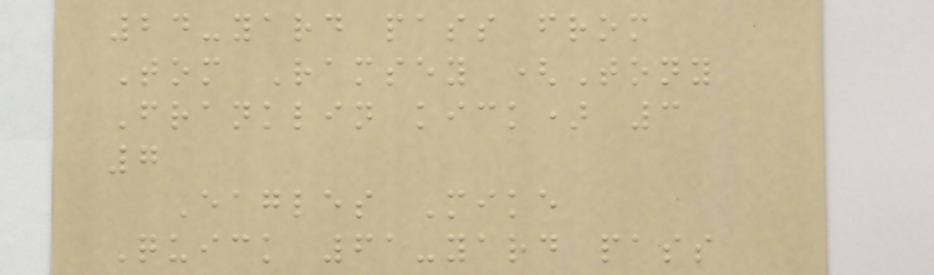24-yard pass from
Tom Ramsey (Tony
Franklin kick) 3
7
Eagles Mike
Quick 61-yard pass
